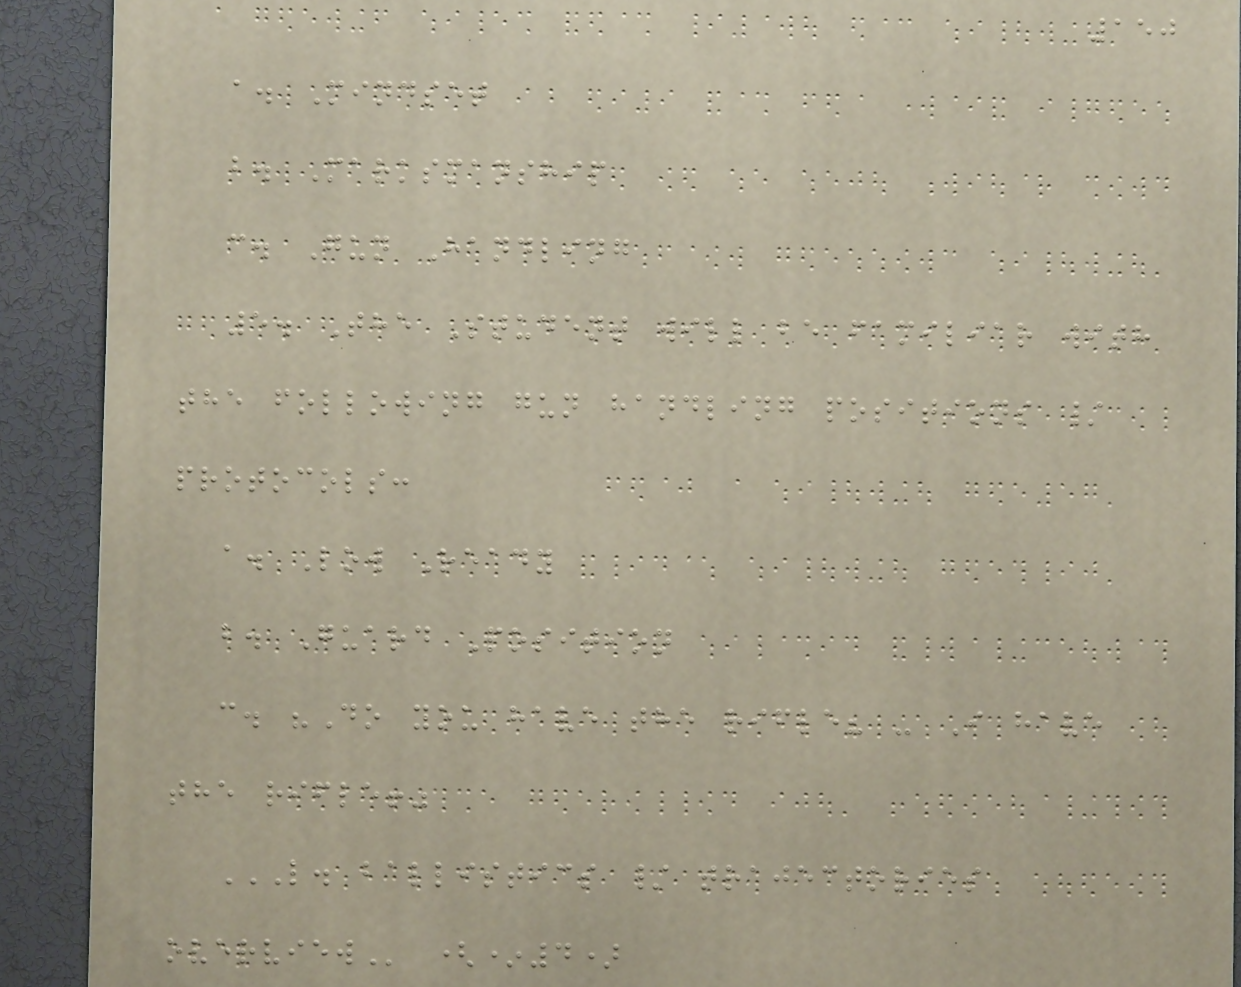150
a. Mindset
b. Marksmanship
c. Gun Handling
5. The Student will be familiar with
the following gun handling positions /
protocols:
a. Low Ready
b. Guard Position
c. "Do you have the rifle? - I have
the rifle!"
L. BALLISTICS / TRAJECTORIES
OVERVIEW (*4)
